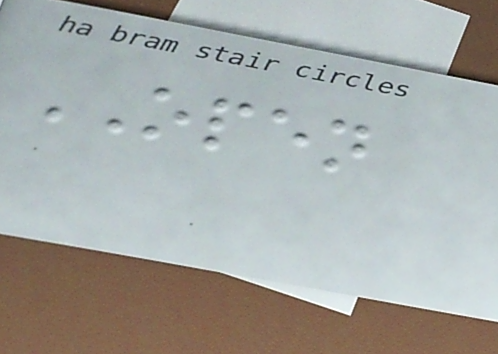OPEN
